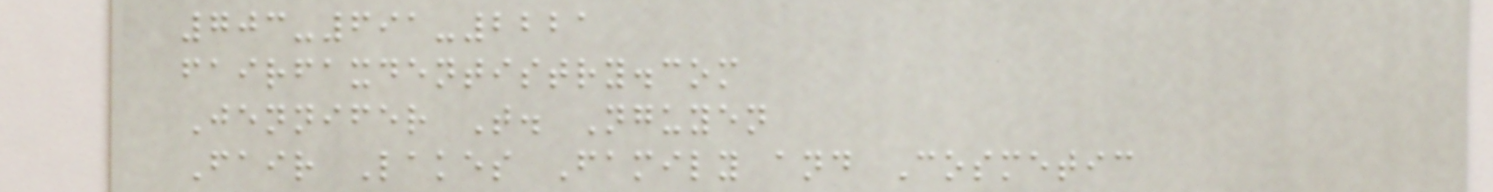703-691-2221
fairfaxdentistry.com
Jennifer T. Nguyen
Fair Lakes Family and Cosmetic
